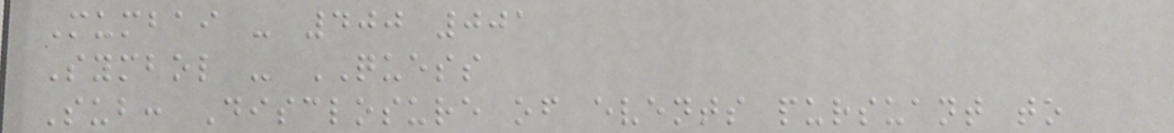Mumbai - 400 001
Symbol - QUESS
Sub: Disclosure of events pursuant to
